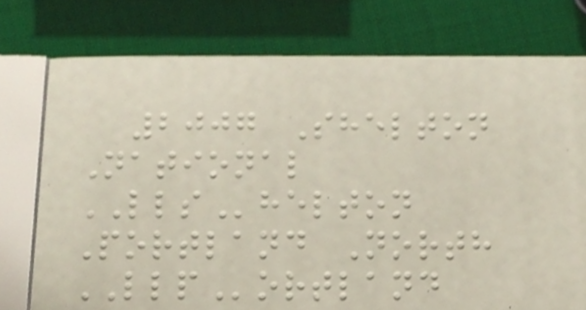2007 Shelton
National
LLShelton
Portland North
LLPortland
